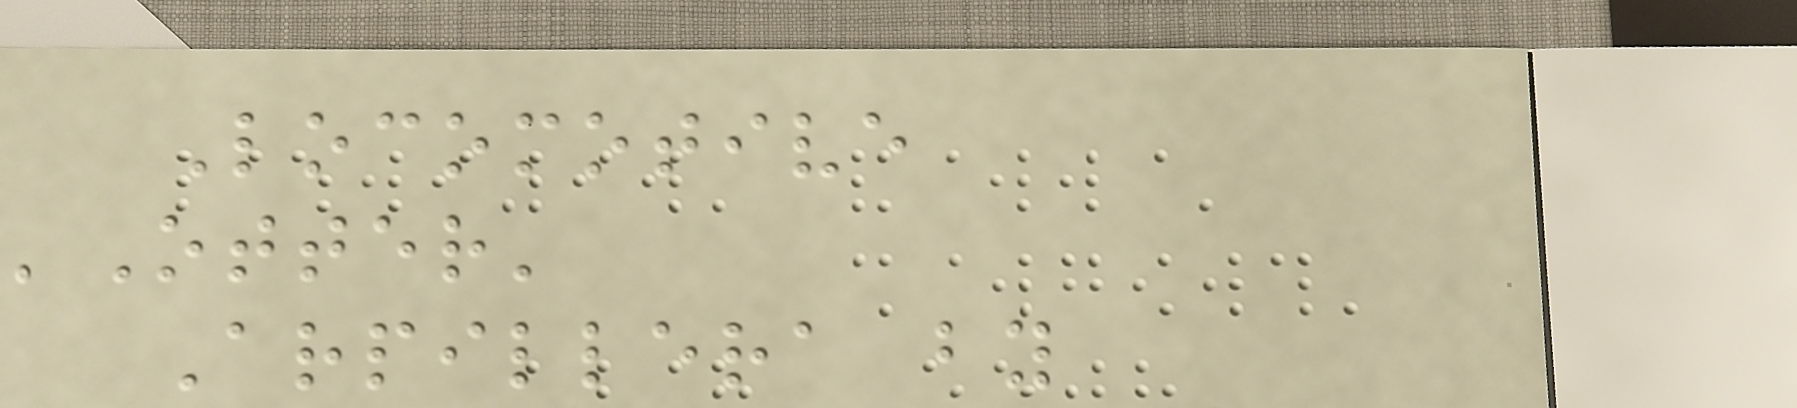Locomotive
'Otter'
Arpillera by
